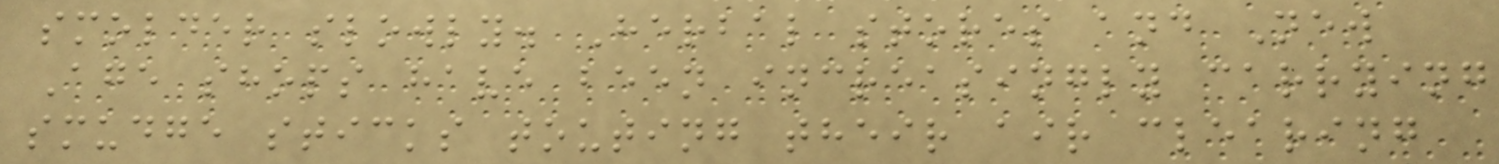smolder slowly. Herbal stores and New
Age shops have been increasingly carrying
smudge sticks touting their air clearing
